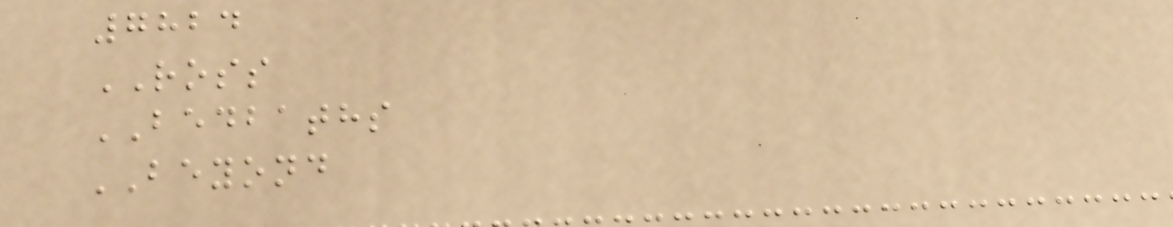7824
ROSS
BEDBATHS
BEYOND
